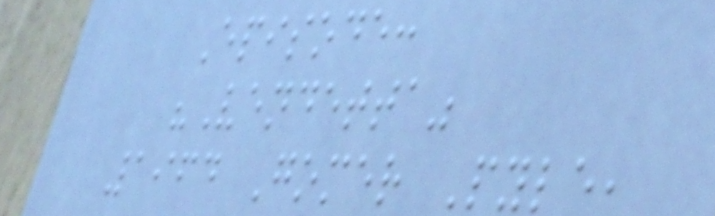Episode:
"Vendetta"
1964 Gomer Pyle,
